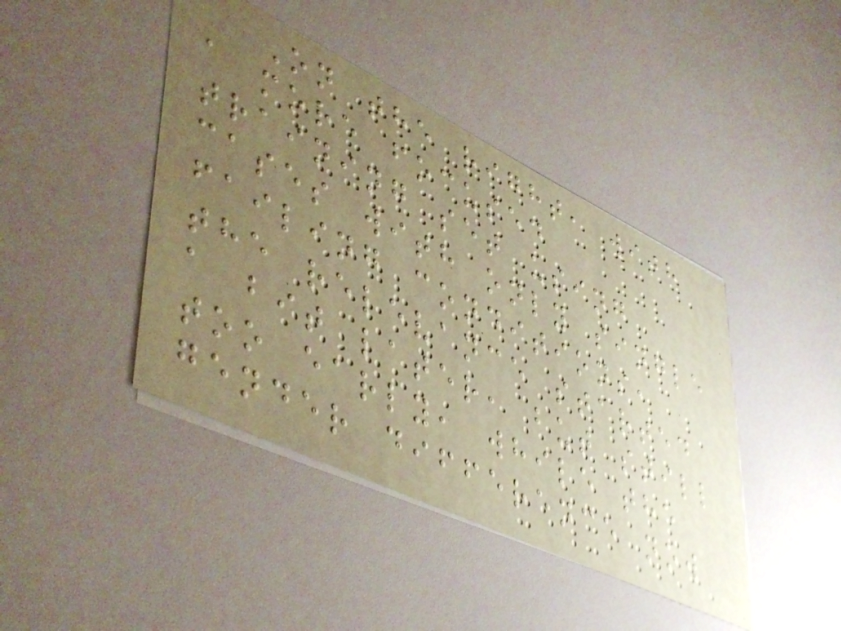On the right, with
a more focused
training set using
cases with only single
failing conditions,
the relevance started
a bit later, but still
too early, while the
gender difference now
